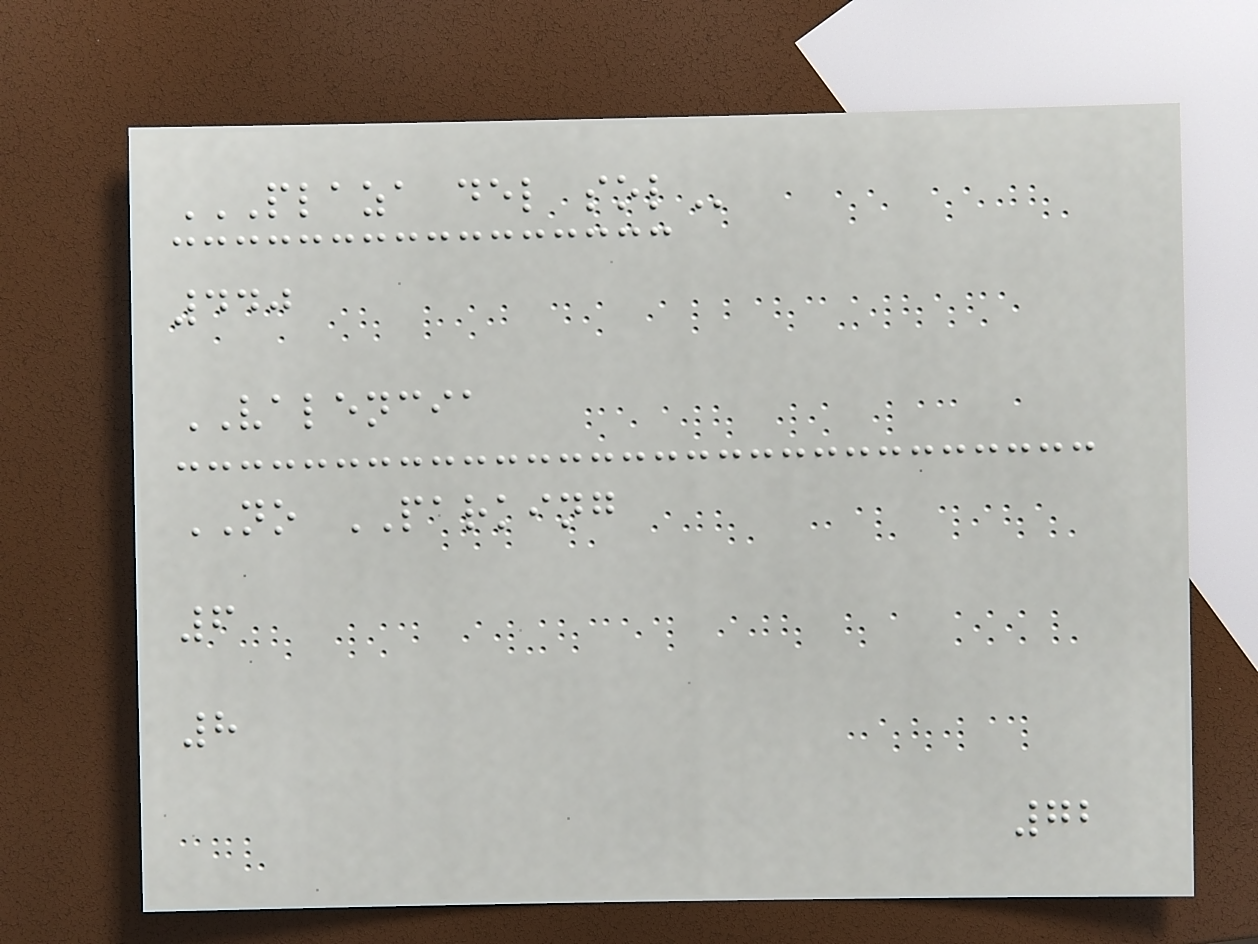PLAZA DEL SOL
440
VALENCIA
NO PARKING
6
8
72
